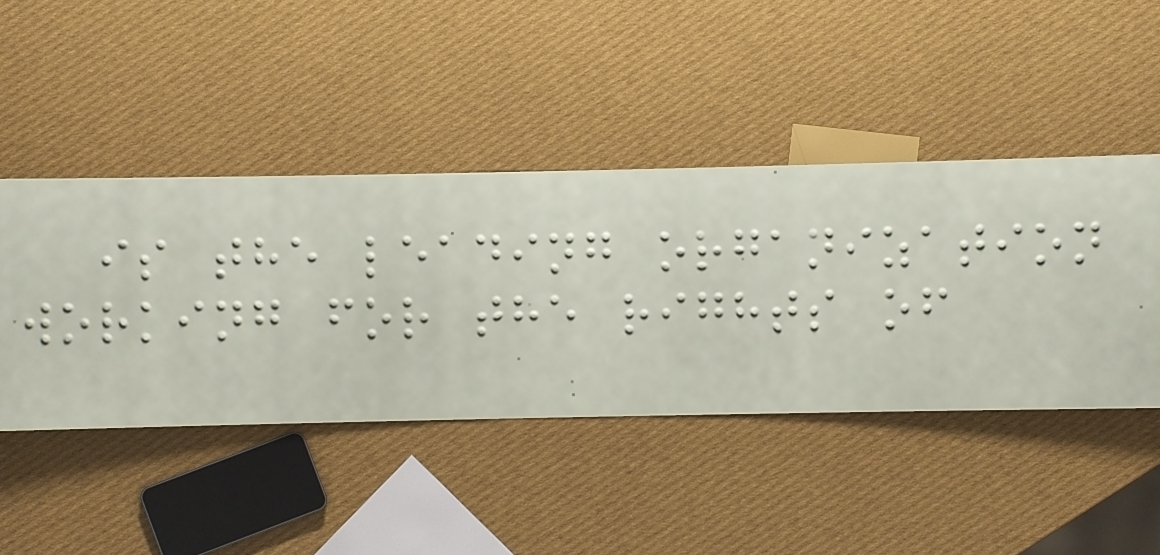is the leading organization
working for the rights of
